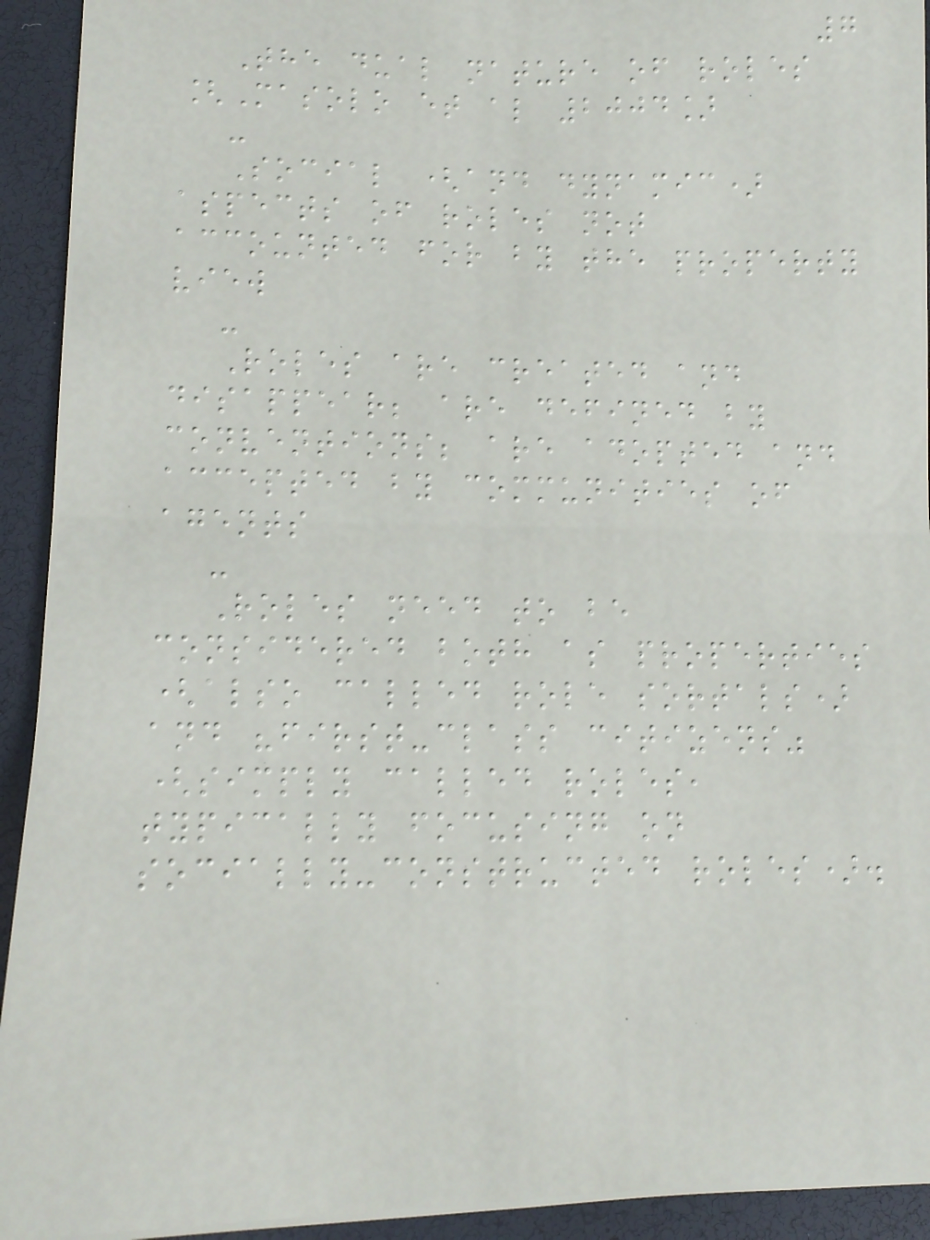7
The dual nature of roles
[Masolo et al 2004]
-
Social (and dynamic)
aspects of roles not
accounted for by the property
view
-
Roles are created and
disappear; are defined by
conventions; are adopted and
accepted by communities of
agents
-
Roles need to be
considered both as properties
(also called role sortals)
and "first-class citizens"
(simply called roles,
typically focusing on
socially-constructed roles).
